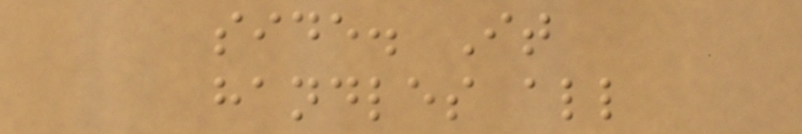side. It
handles all
